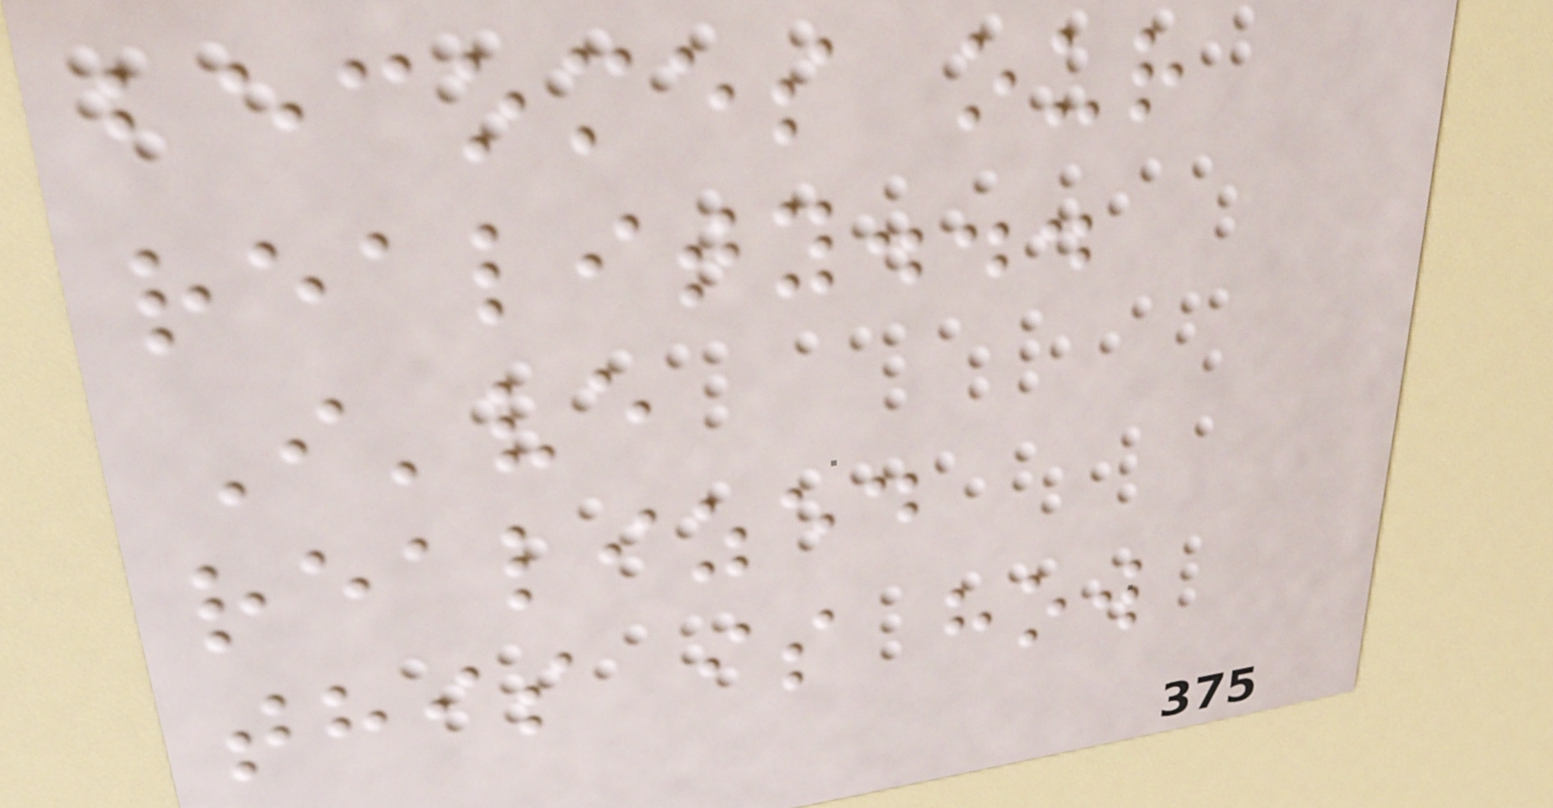becomes our
reality...
I've
realized
this is how
